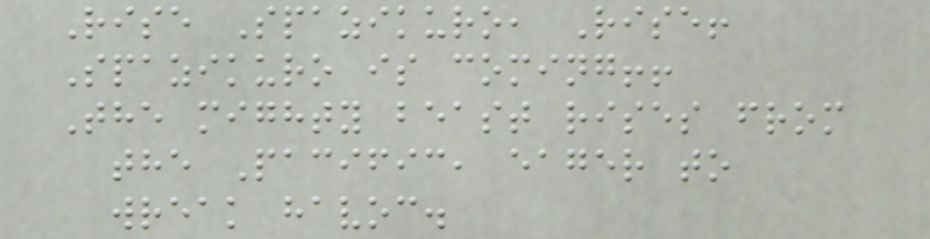Rise Spazikuro, Rise!
Spazikuro is coming!!
The mighty beast rises from
the Pacific, eager to
wreak havoc.
